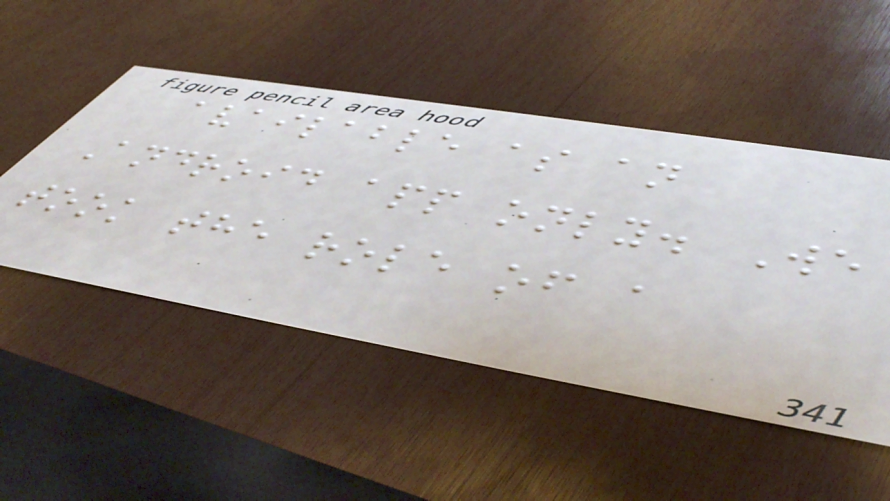available as an
Android app only. We
took the role of a
